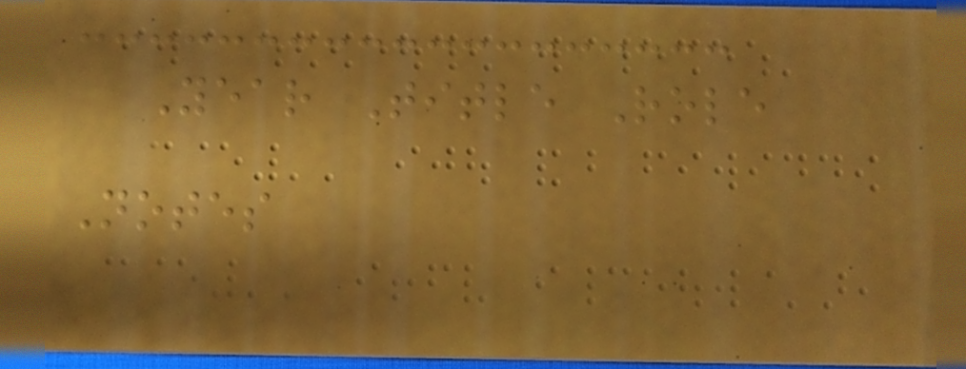Year Title Role
Notes
